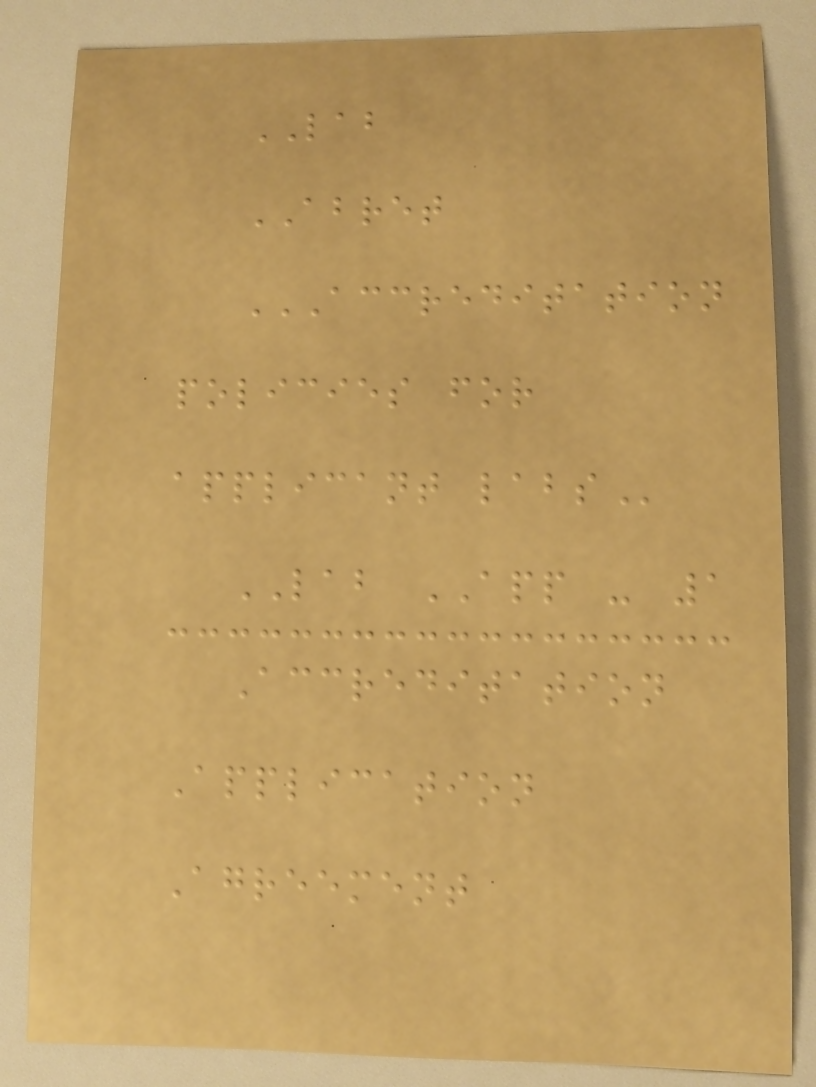LAB
ABRET
ACCREDITATION
POLICIES FOR
APPLICANT LABS
LAB APP - 1
Accreditation
Application
Agreement
